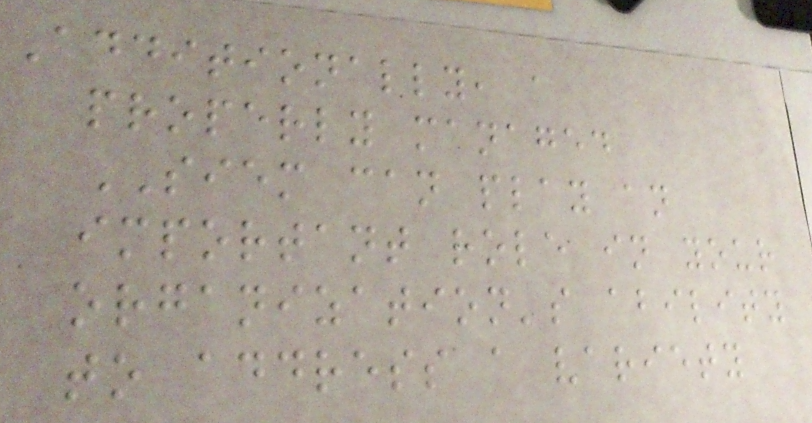Additionally, a
properly managed
SIEM can play an
important role in your
organization's ability
to address a variety
